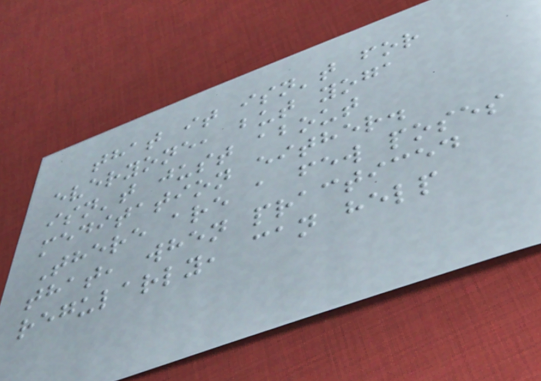that it isn't for
everyone, but yoga
isn't just about
meditation either.
There are a few poses
that, when practiced
regularly, can help
